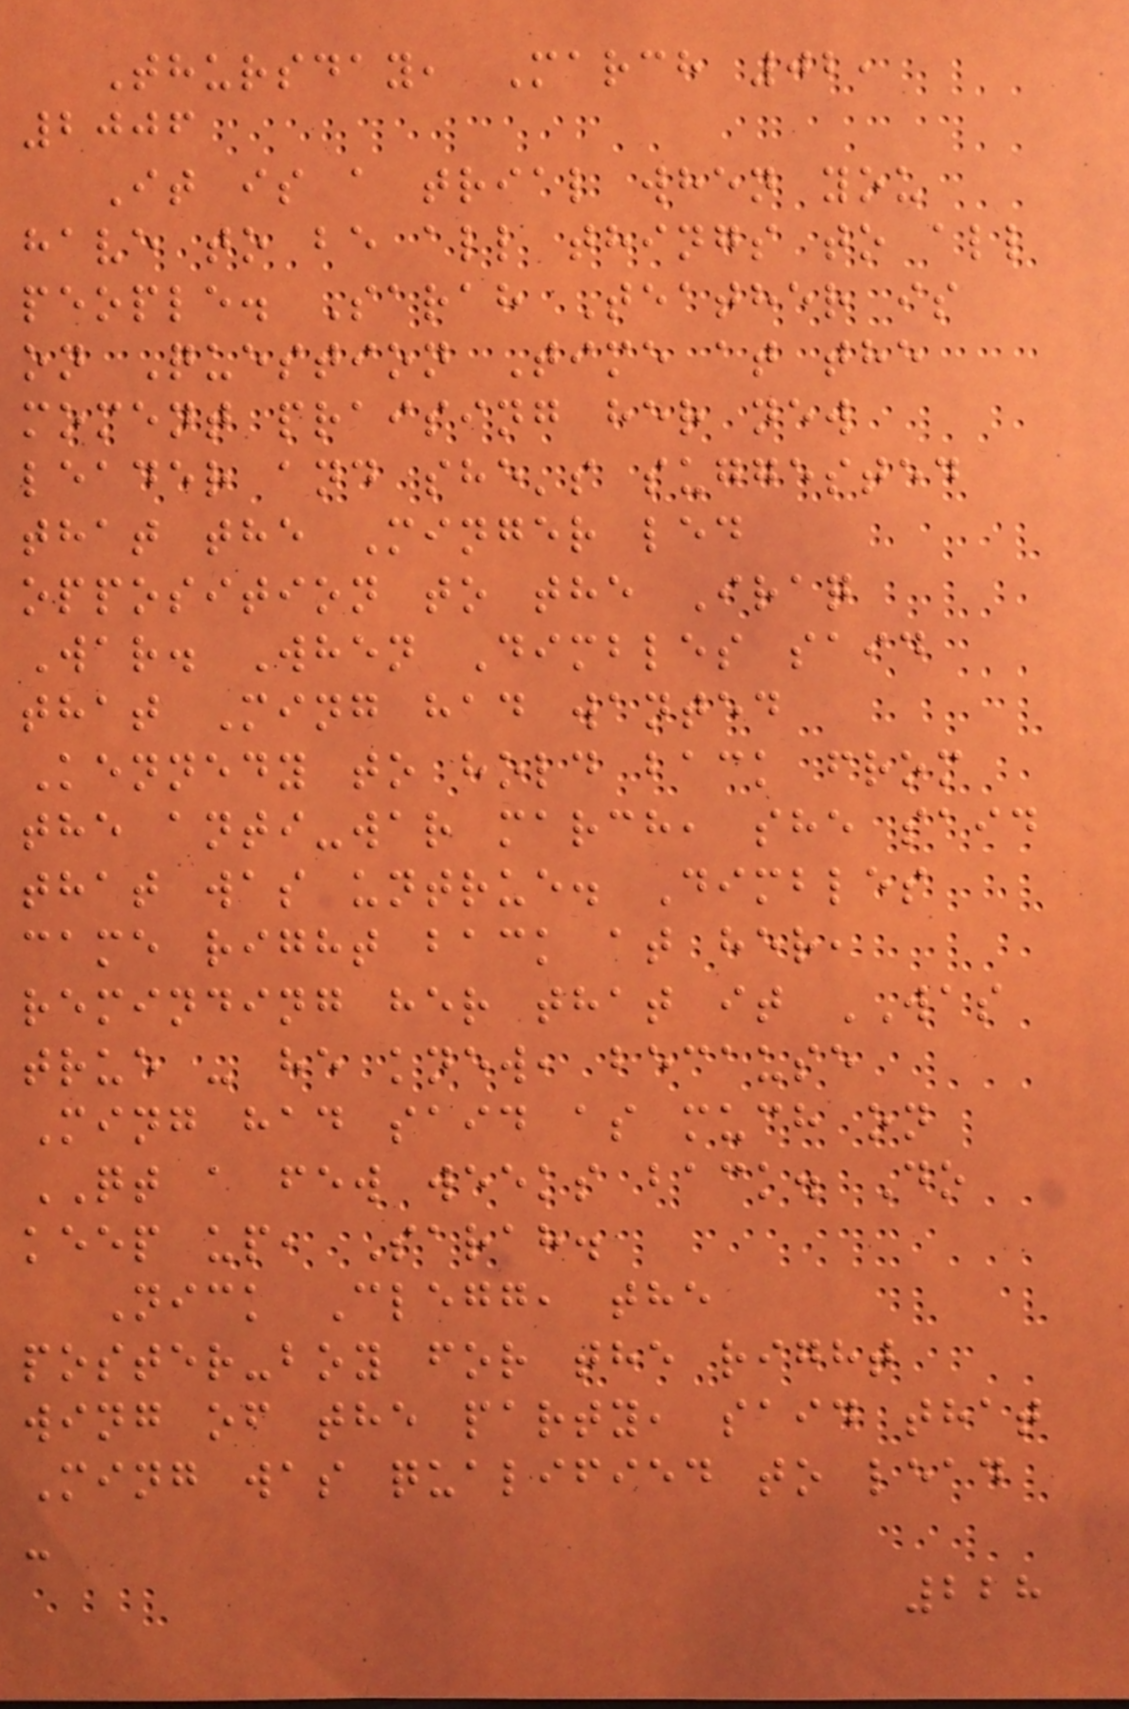Thursday, March 02,
2006
It is a trial when you
have to be all things to all
people. Sarah Teather is
on Question Time at the
moment praising her new
leader and she's suggested
that the Minger led
opposition to the Iraq
War. When Dimbles said
that Ming had wanted
Kennedy to hold back from
the anti-war march, she said
that was untrue. Dimbles
came right back at her,
reminding her that it WAS
true - he knew, because
Ming had said as much on
QT a few weeks back. Do
keep up, Sarah.
Nick Clegg, the
poster-boy for the right
wing of the party, said that
Ming was qualified to lead
-
228
